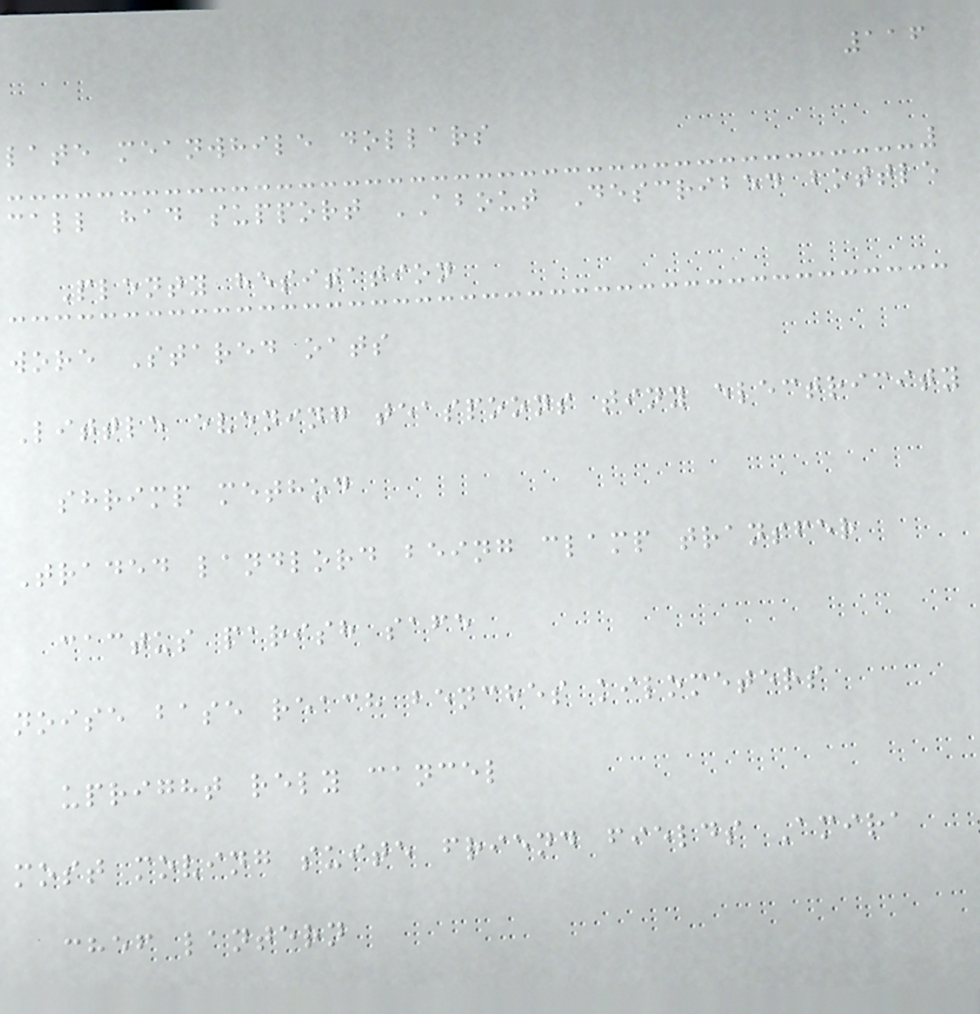116
late meanwhile dollars
call had support ABOUT Described bottle
Plenty hesitation
wore Stared oats
Little evening teaspoons tiny electricity
shrimp method
Traded landlord being clamp transfer
cactus parish safe
noise base reach benches kilometers
upright rely cancel
most moving suite friend fields Amira
chef lantern
